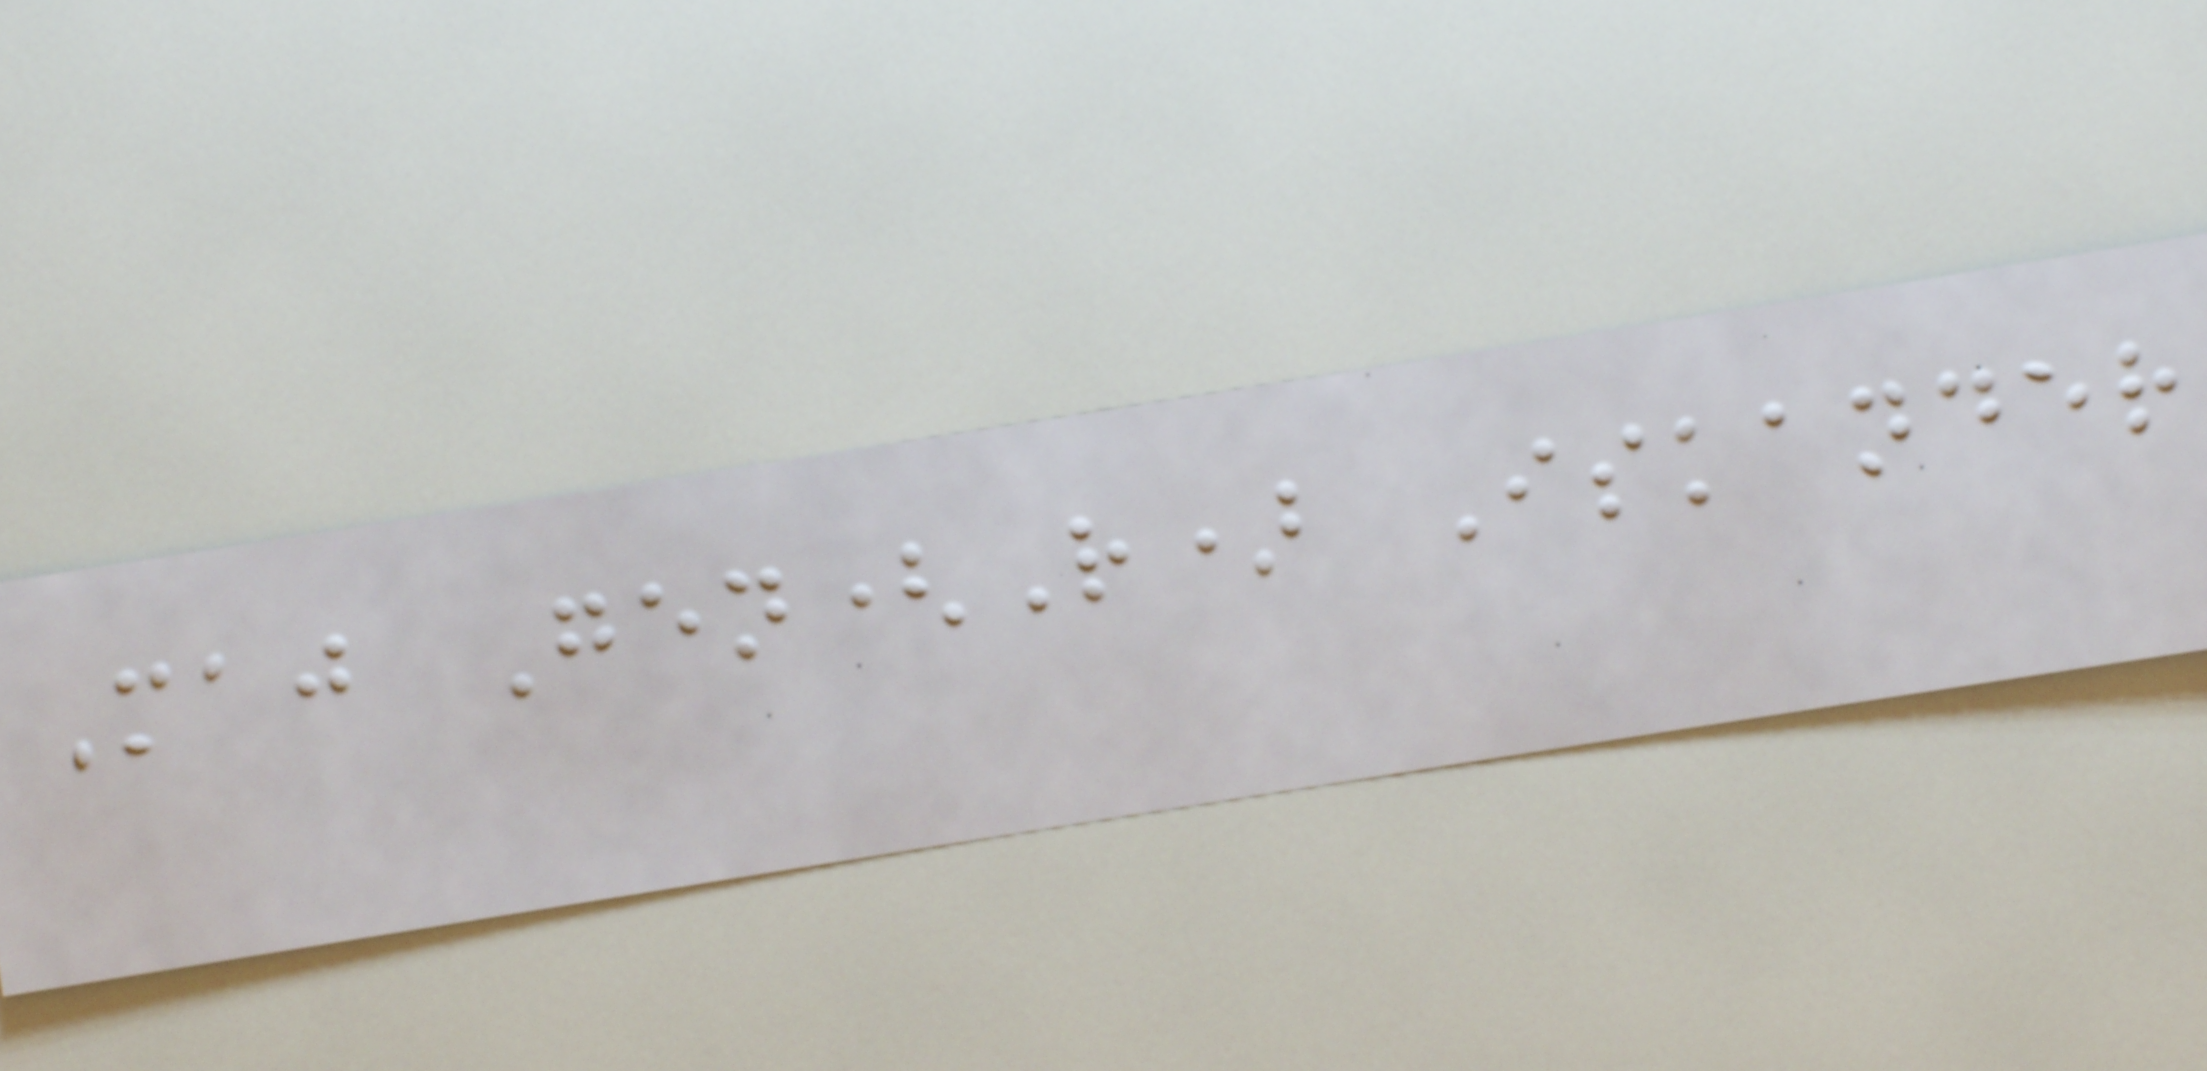Maj Gen(R) Iskander
